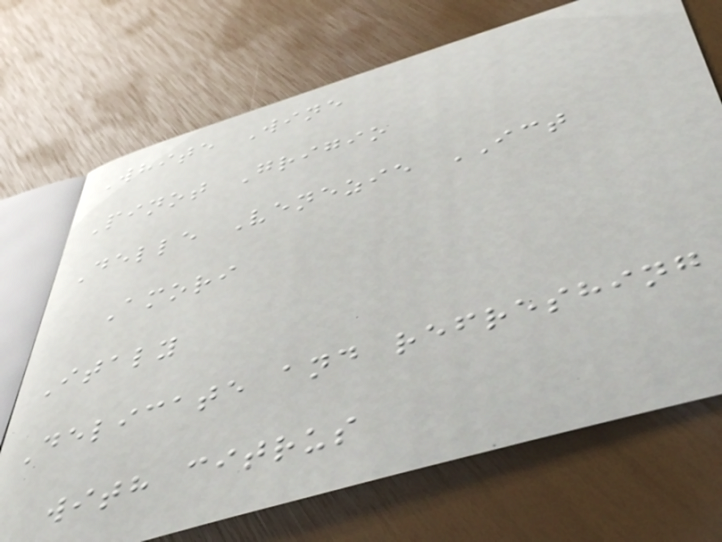White Wine
Pinot Grigio
Delle Venezie ICT
Amori
Italy
Delicate and refreshing
with citrus
